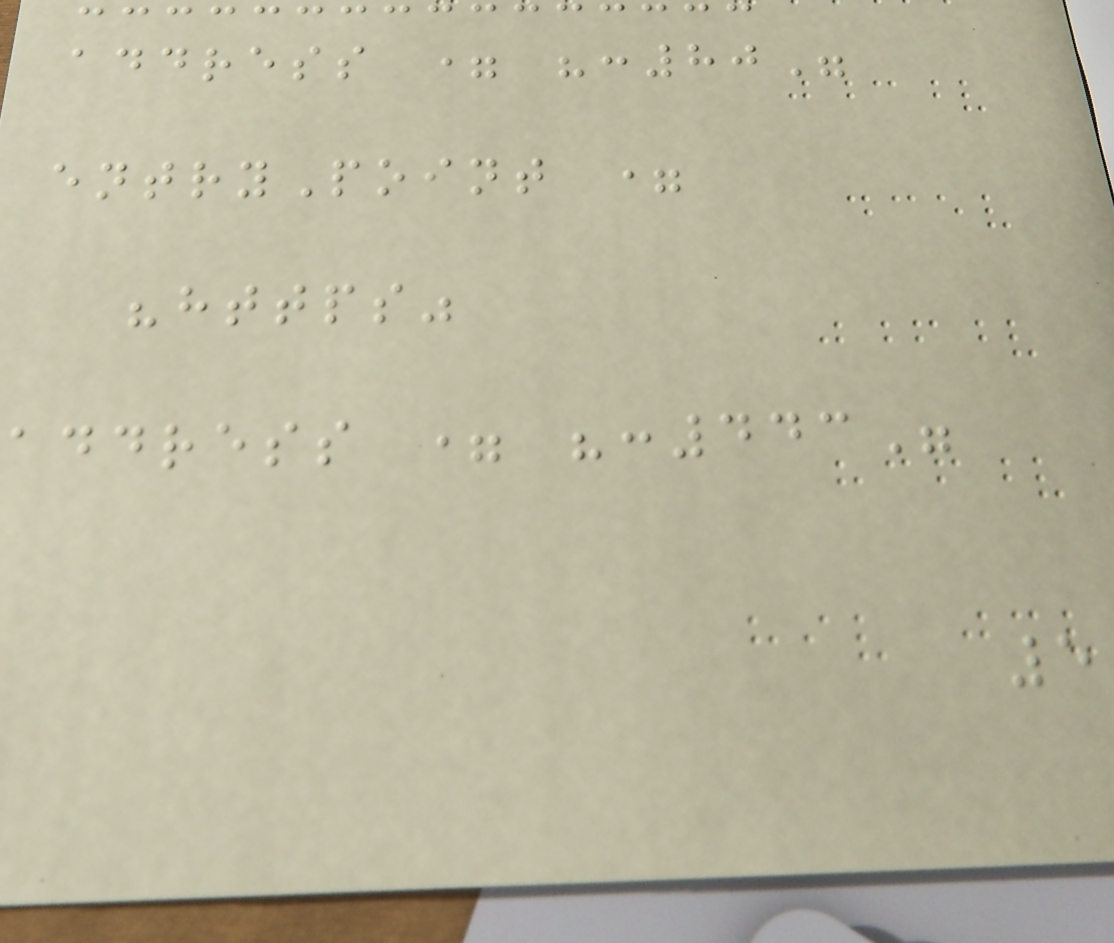address = ":80"
entryPoint =
"https"
address = ":443"
5
